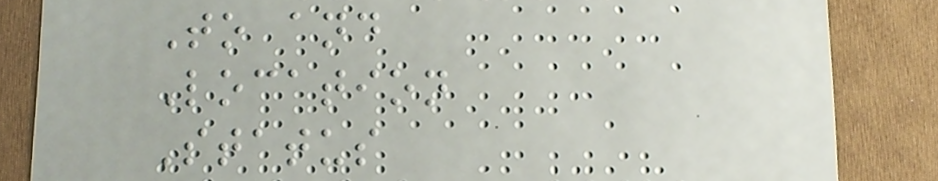To and
Location
Status
